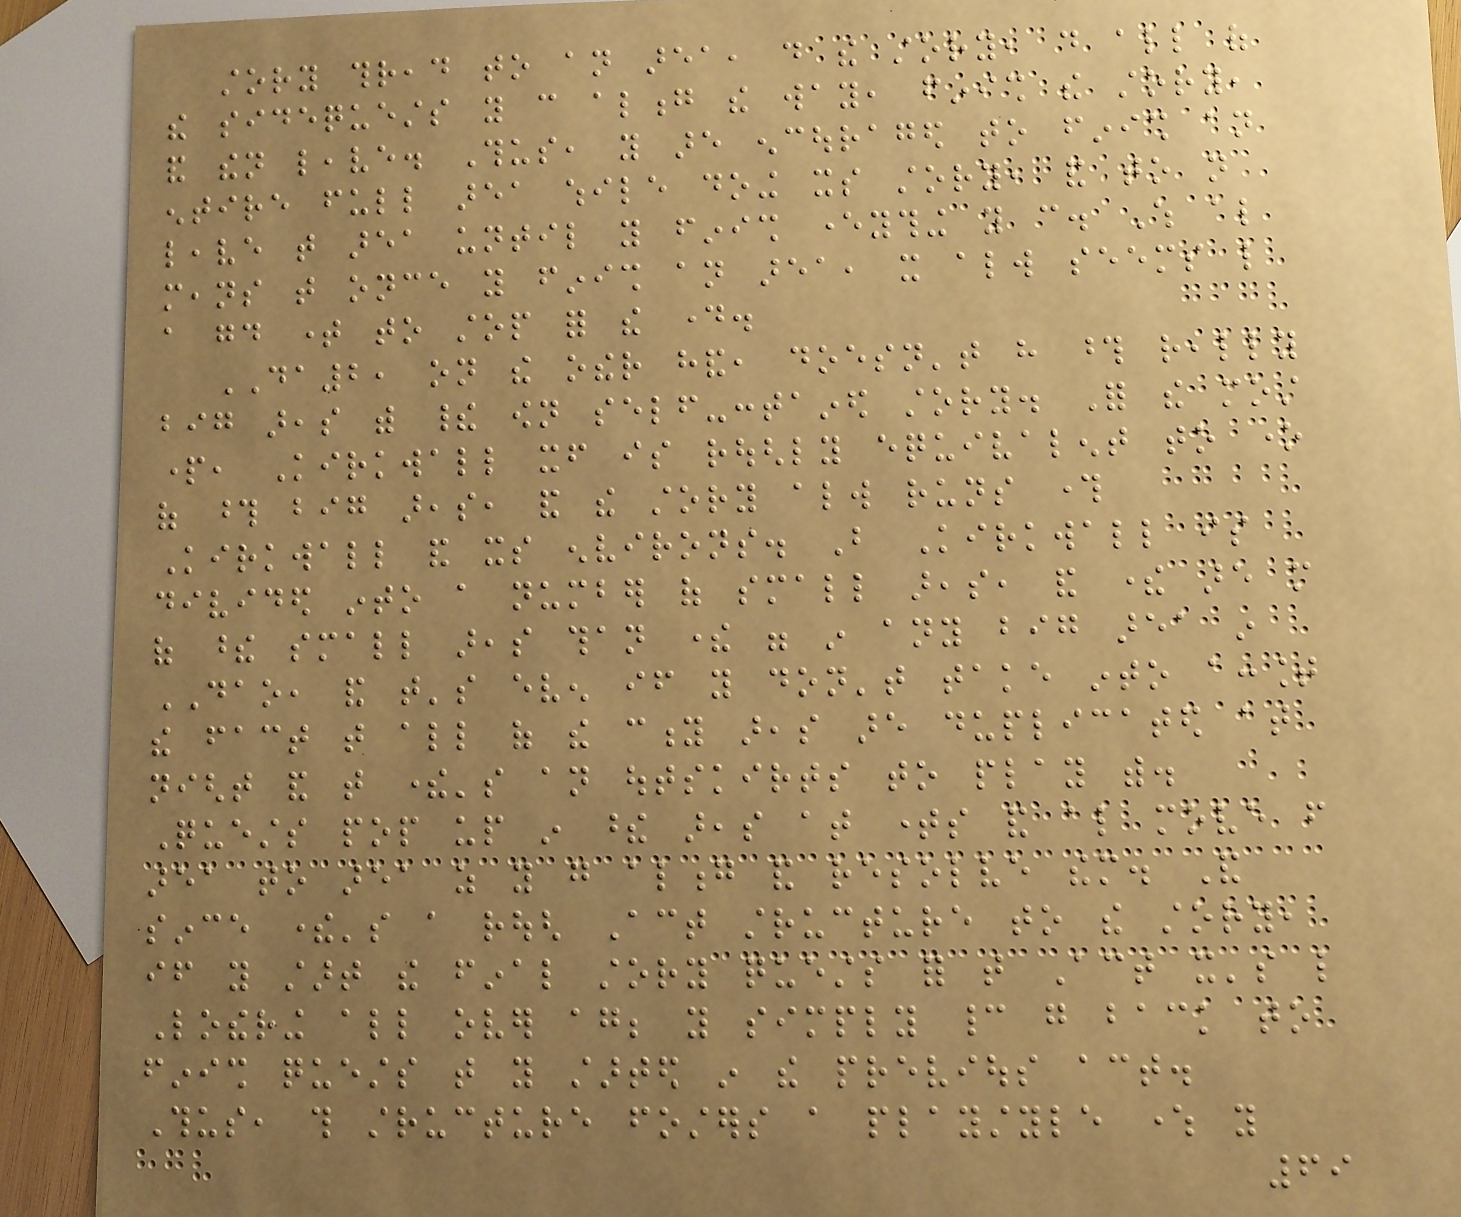story thread to an area, do the story, do all of
the sidequests you can along the way, finish the story,
and then leave. Thus, you are encouraged to finish an
entire full area while doing its story, and to not
leave that area until you finish everything you can. Which also
means that once you finish an area, it always seems like
a good time to stop for the day.
DA2, on the other hand, doesn't have those really
big areas with their own self-contained story. For the most
part, Kirkwall itself is roughly equivalent to one
of those big areas, and the story always runs through
Kirkwall and its environs. But Kirkwall is
divided into a number of small areas, and there are more
of these small areas than there were in any big area in
DAO, and that's even if you don't take into account
the fact that all of the city areas are duplicated at
night and that there's an outskirts to play with.
Quests pop up in these areas at times and also move from
area to area as you go along and resolve them. And
since there's a rough Act structure to the story,
if you start the final story quests for that Act it's like
Lothering all over again; you simply cannot go back to
finish quests that you started in the previous act.
Thus, this structure fosters a playstyle where you
69
